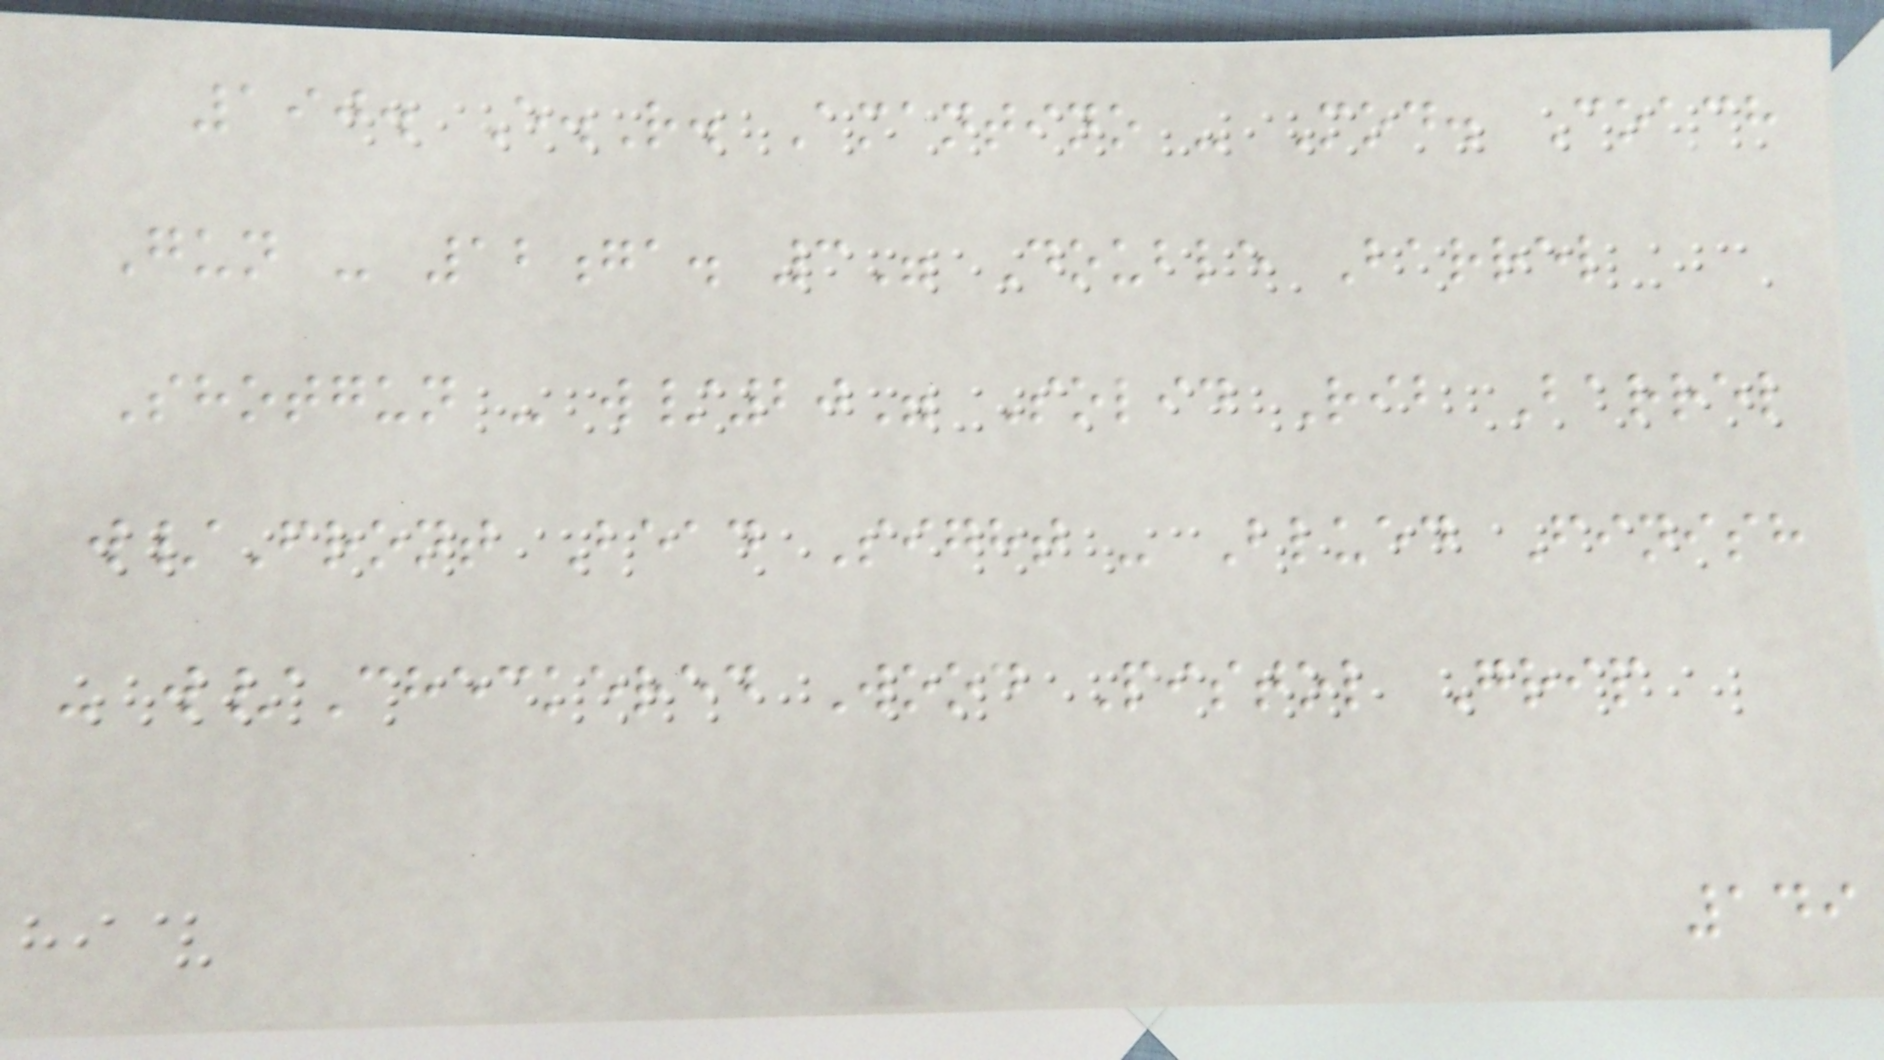190. E.R. Amantino - Mod. Coach
Gun - 12ga. 3" Double Barrel
Shotgun - w/20" Solid Rib Barrel
w/Front Bead Sight - Blued Finish
- w/Checkered Wood Pistol Grip
149
